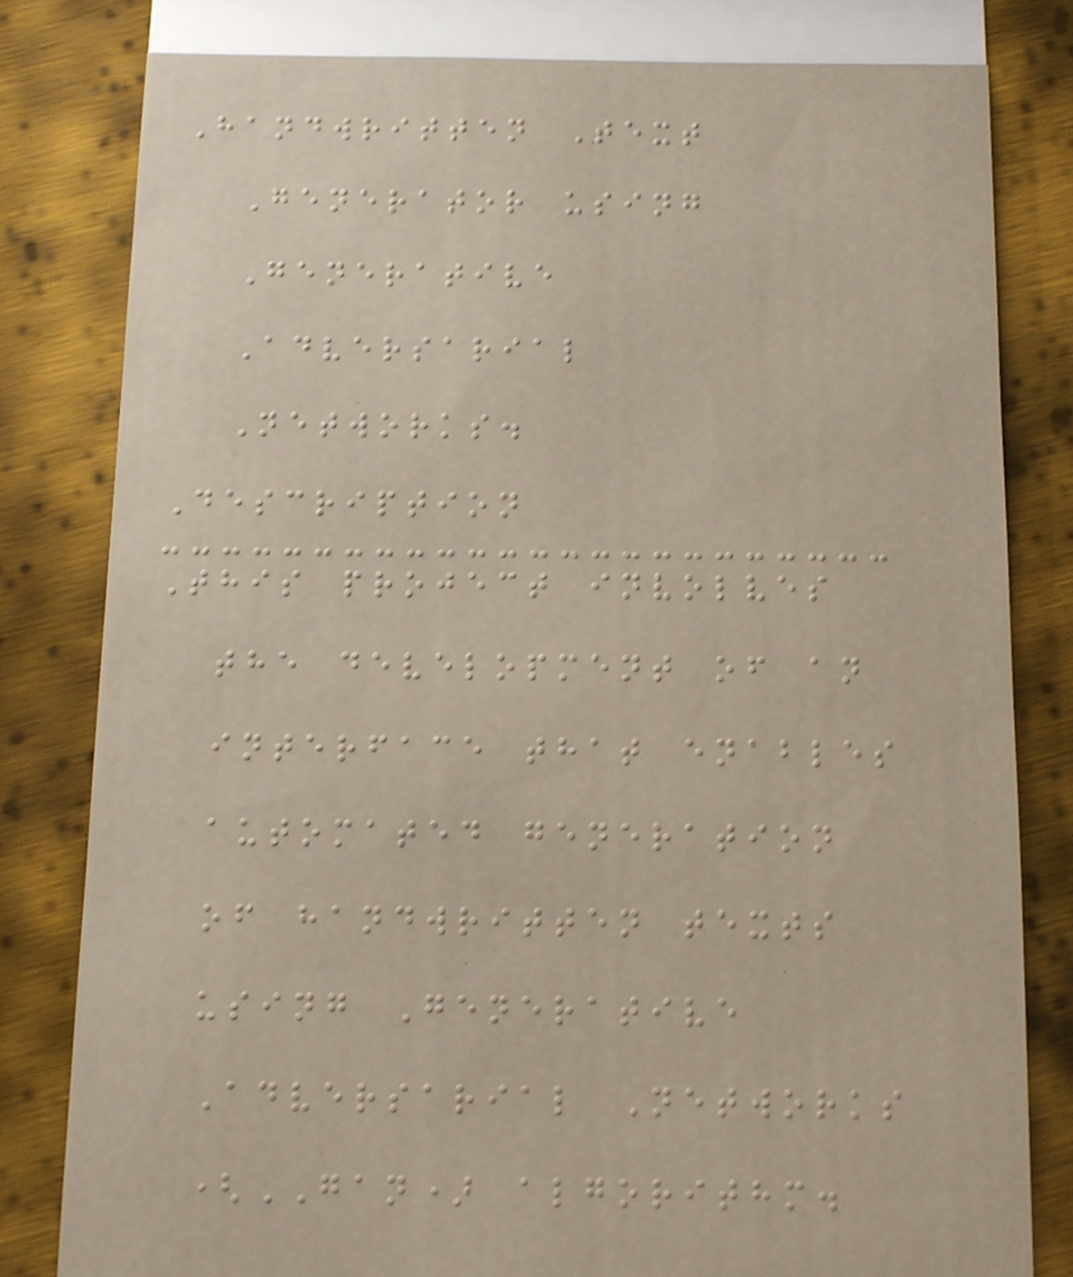Handwritten Text
Generator using
Generative
Adversarial
Networks.
Description
This project involves
the development of an
interface that enables
automated generation
of handwritten texts
using Generative
Adversarial Networks
(GAN) algorithm.
